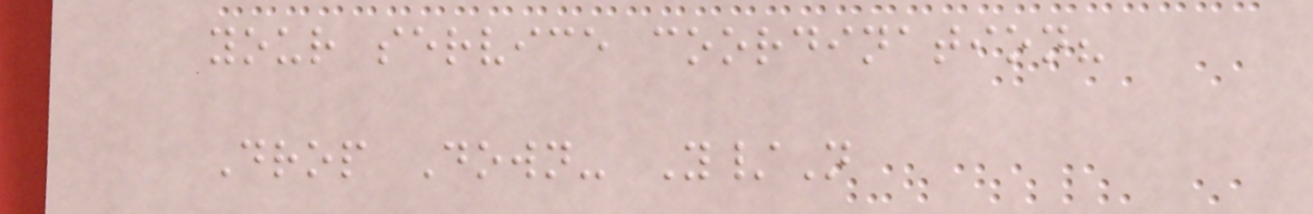your service coordination?
Drop Down- Y/N
